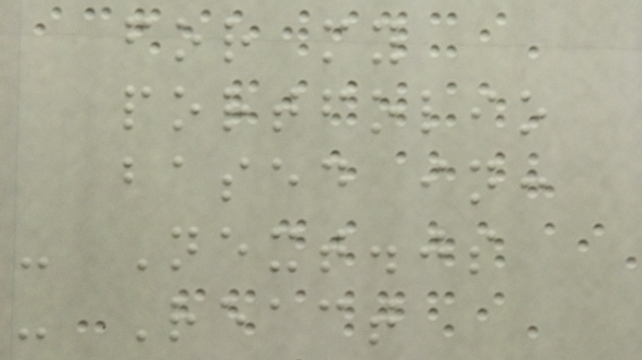for my
portfolio
based in:
- Next.js
- React
